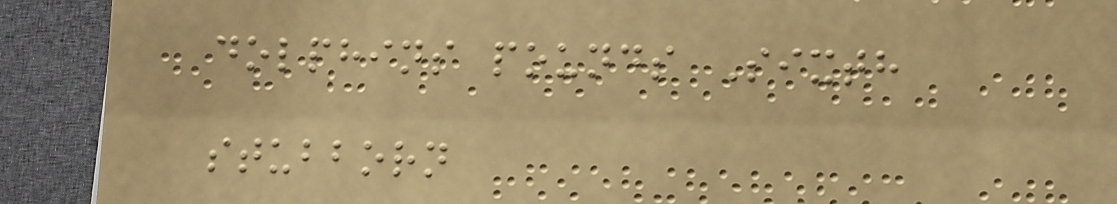dolphins pounds Sixth
stubborn
